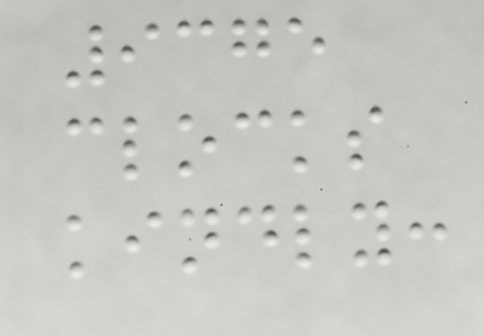9375
clocks
kindly:
